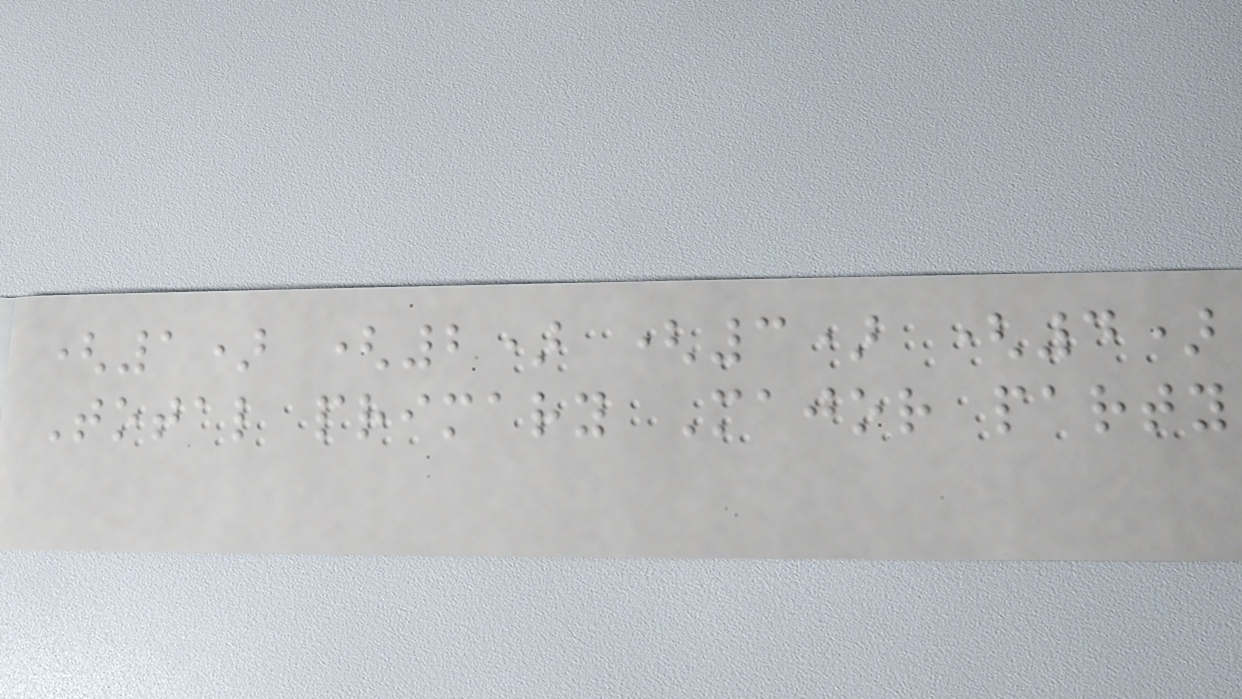(1) (2) (3) (4)
Total primary Major party
